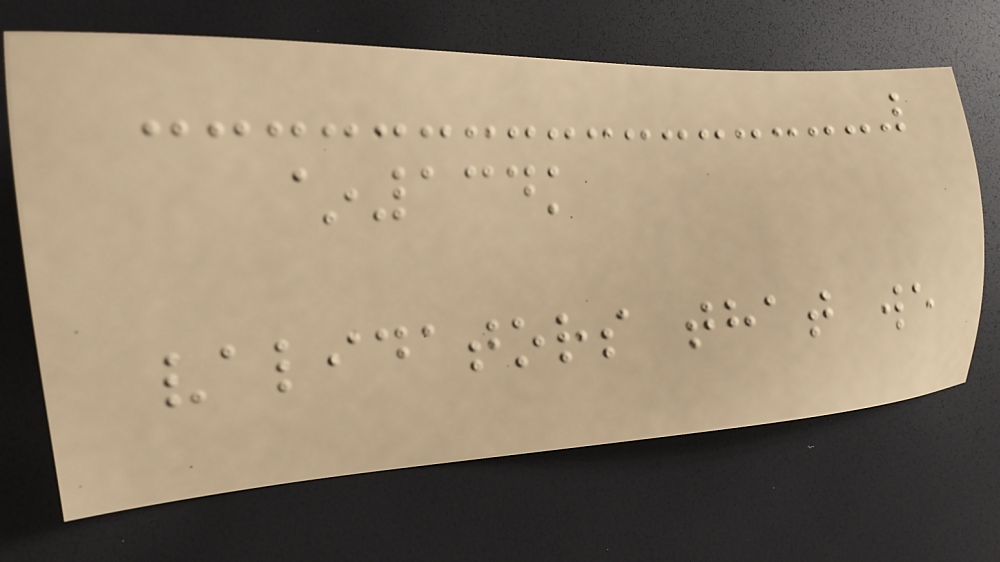~134k
validators that we
